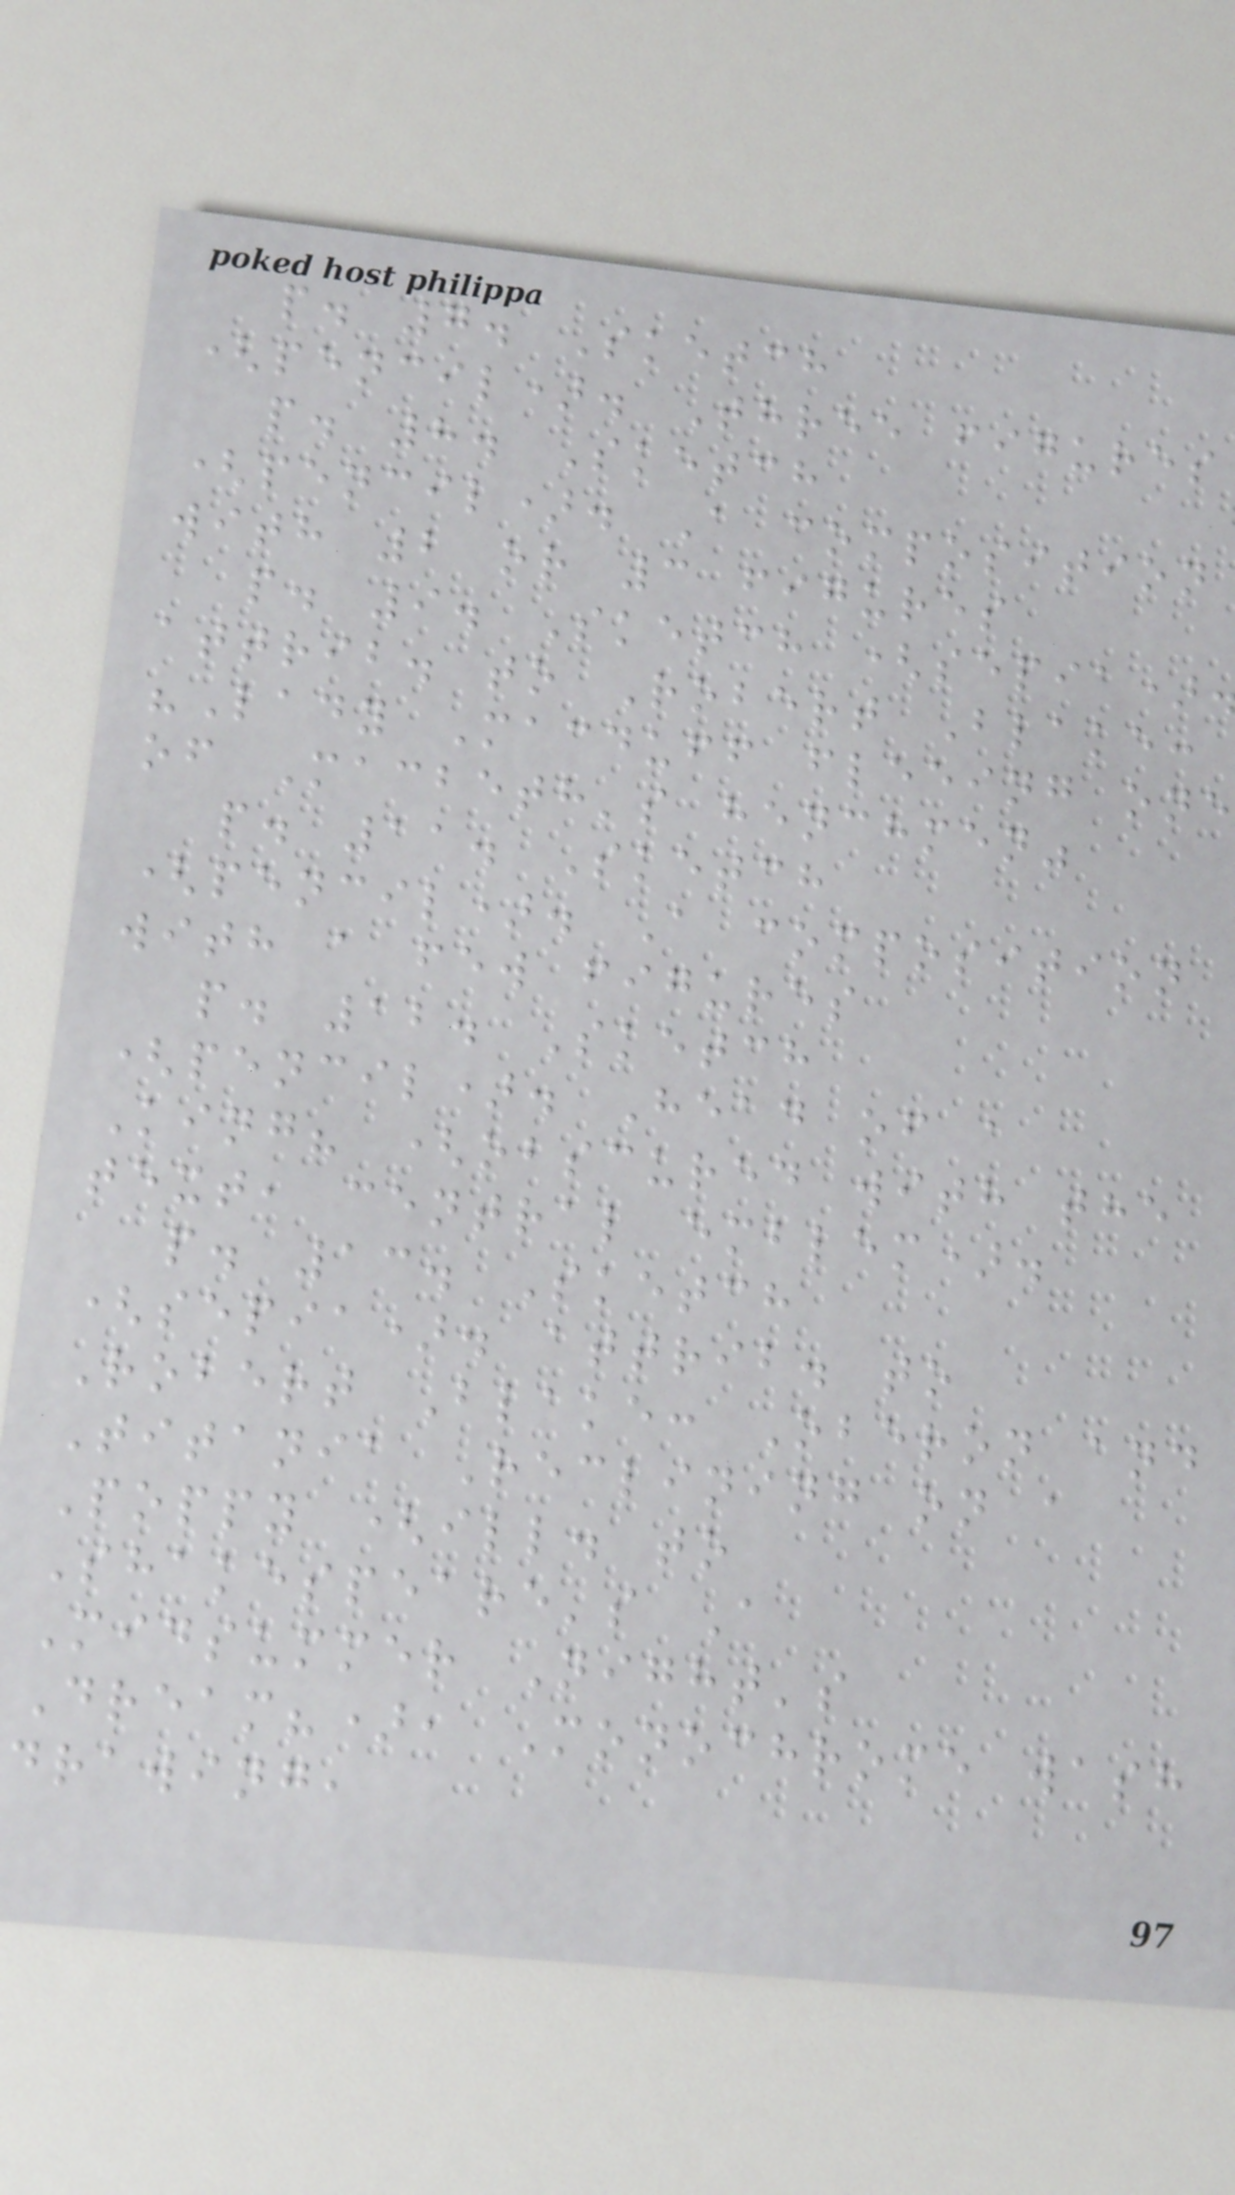p. 7. Sketch
(pencil). Three figures
p. 8. Sketch
(pencil). A composition
with 2 or 3 figures
p. 9. Sketch (sepia)
attrib. to Robert Blake:
"Lady Macduff fleeing one
of Macbeth's henchmen"
p. 11. Sketch
(pencil). A composition
with a few figures
p. 12. Sketch
(pencil). Head of a
King? (obscured with the
text, central emblem).
p. 13. Sketch
(sepia). attrib. to
Robert Blake: Oberon and
Titania Reclining on a
Poppy (ill. to
Shakespeare's A
Midsummer Night's
Dream?), Monochrome wash
drawing,
